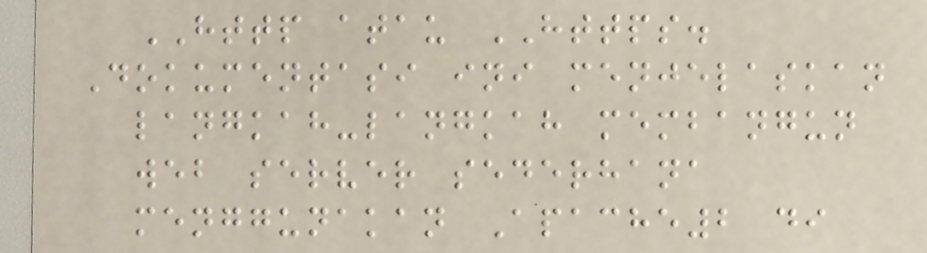HTTP atau HTTPS.
Dokumentasi ini menjelaskan
langkah-langkah membangun
web server sederhana
menggunakan Apache2 di
